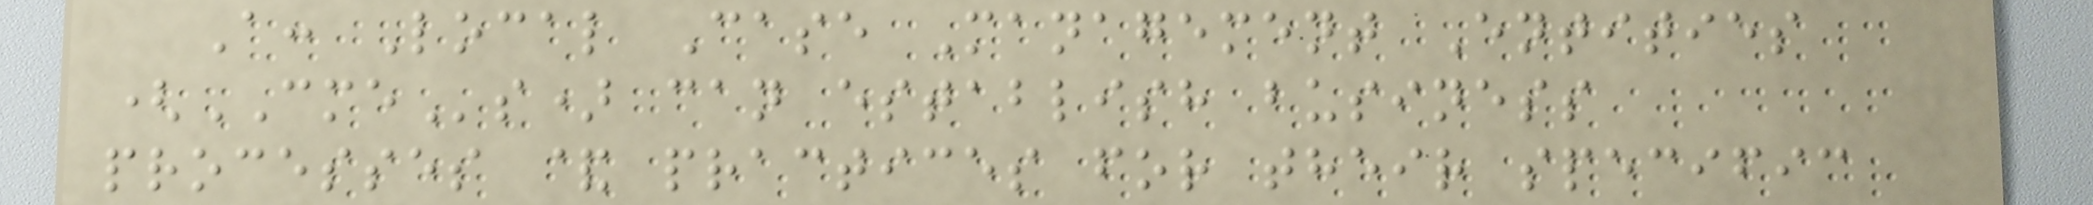A: Local Case Management Entities
(CMEs) can establish business
processes & practices for their specific
